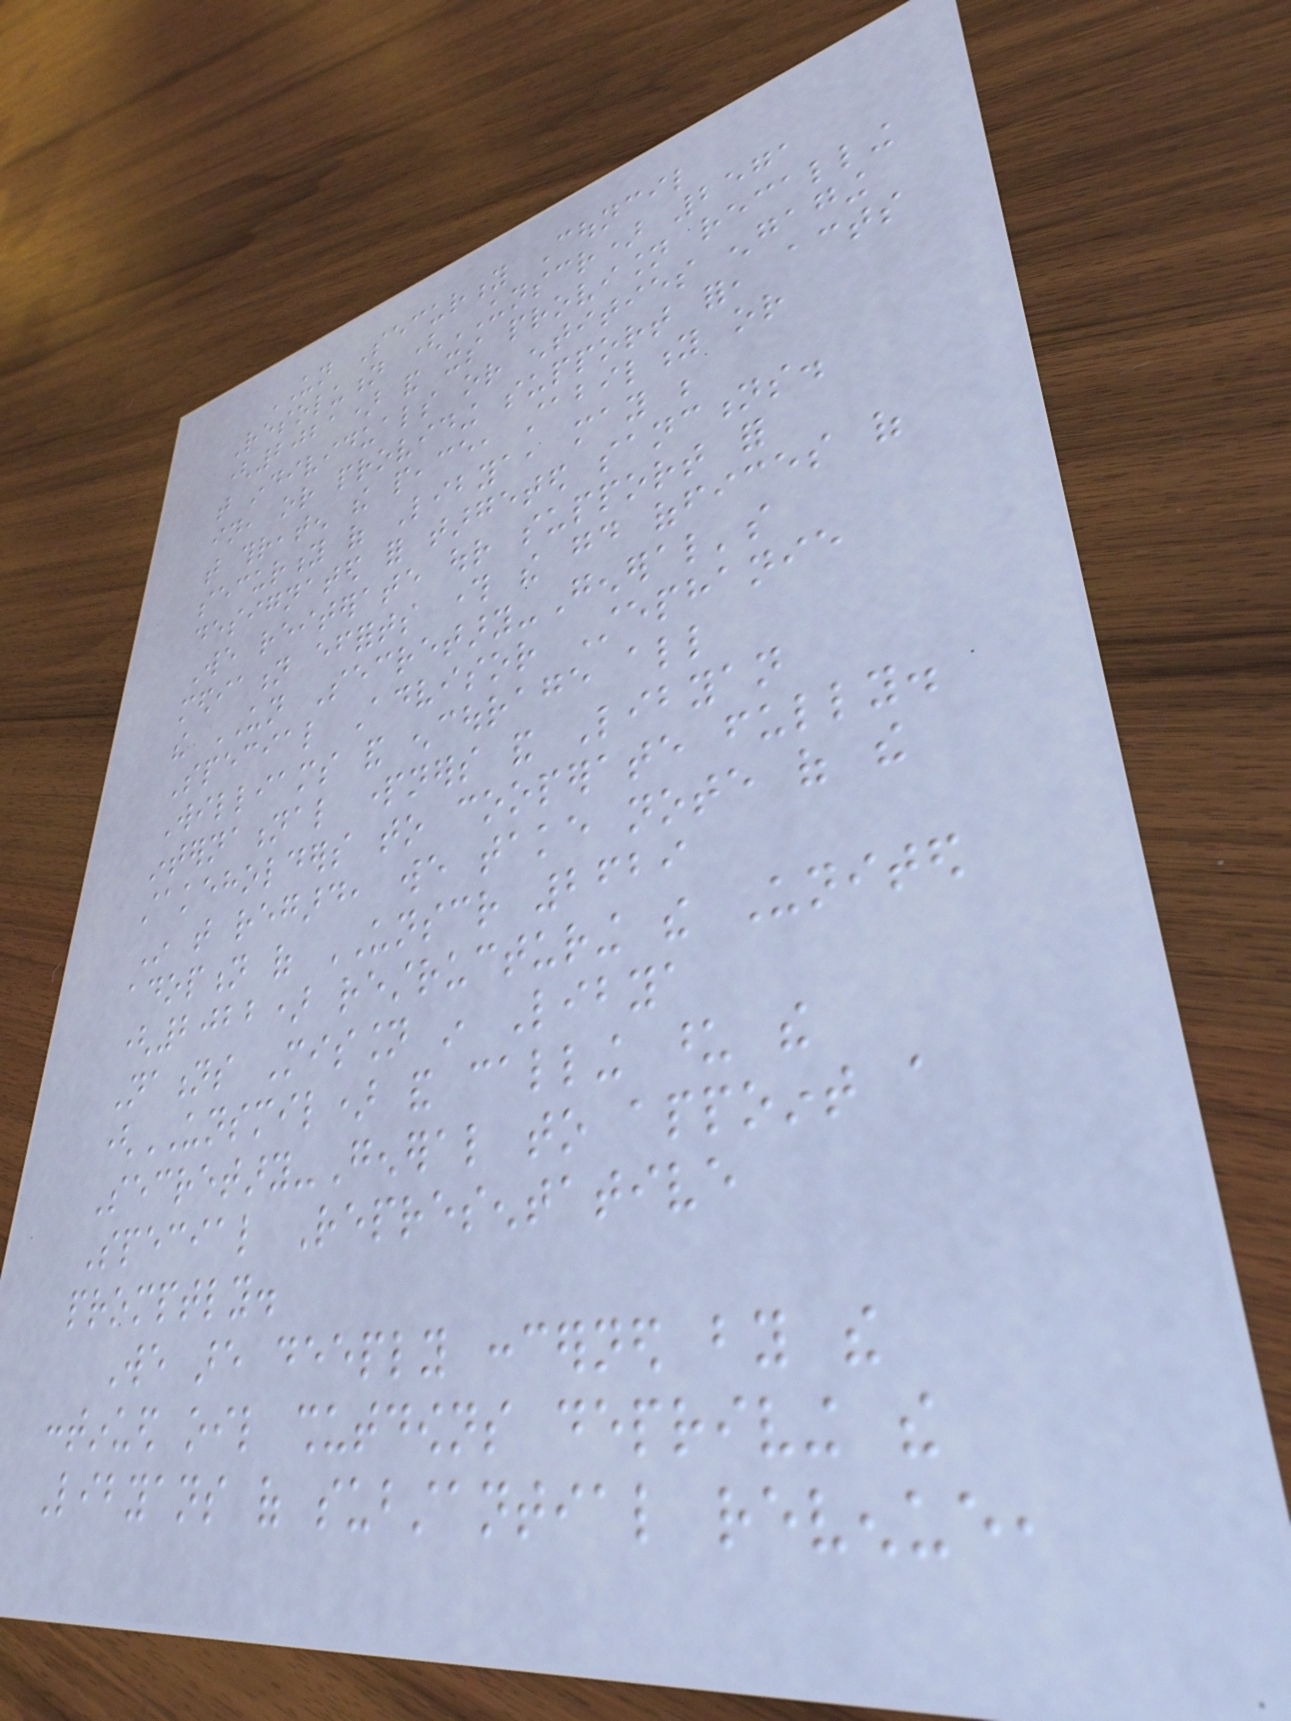UN Security Council
Resolution (UNSCR) 2571
(2021) and its provision recalling
that individuals or entities engaging
in, or providing support for, acts
that threaten the peace, stability or
security of Libya, may be
designated for targeted sanctions.
We reiterate our support for
mediation efforts through the good offices of
the UN Secretary-General's
Special Advisor Stephanie
Williams and encourage all
international partners and Libyan
stakeholders to cooperate fully.
In that regard, we take note of the
adoption of UNSCR 2629
(2022) restructuring the United
Nations Mission in Libya
(UNSMIL) and calling upon the
Secretary-General to appoint a
Special Representative
promptly.
We are deeply concerned by the
continued oil shutdowns depriving the
Libyans of substantial revenue,
